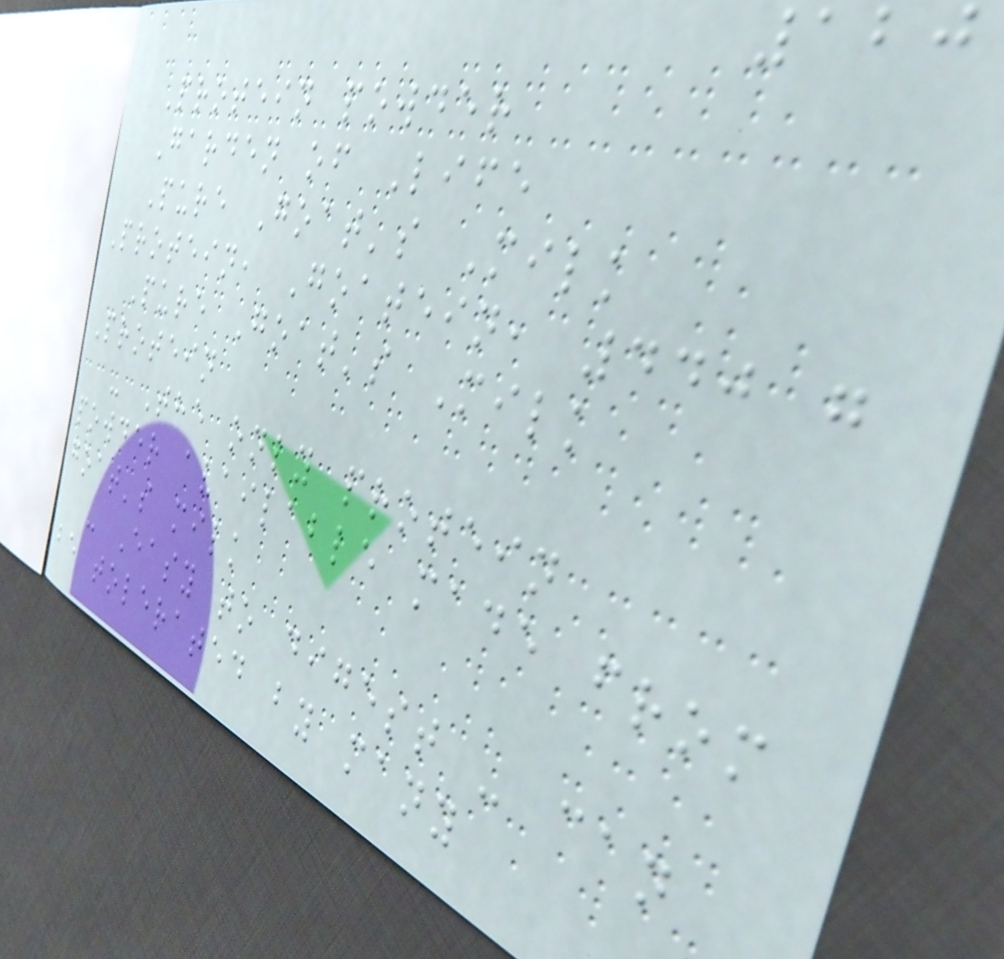120
Protein powder
Garden of Life
Pure Goat's Milk
Protein, Goatein, 440 g
Pure Goat's Milk
Protein
- The only protein
powder available made from
goat's milk
- Easy to digest - can
be tolerated by many
